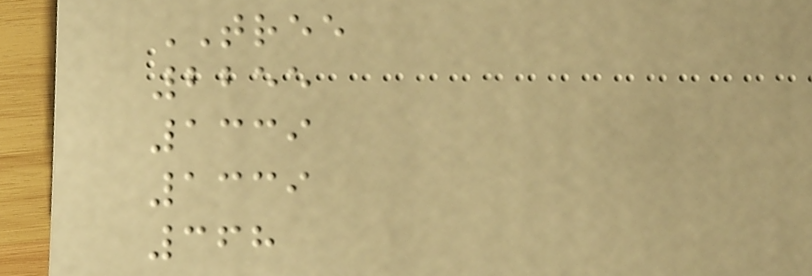TREE
2255
1339
1339
368
